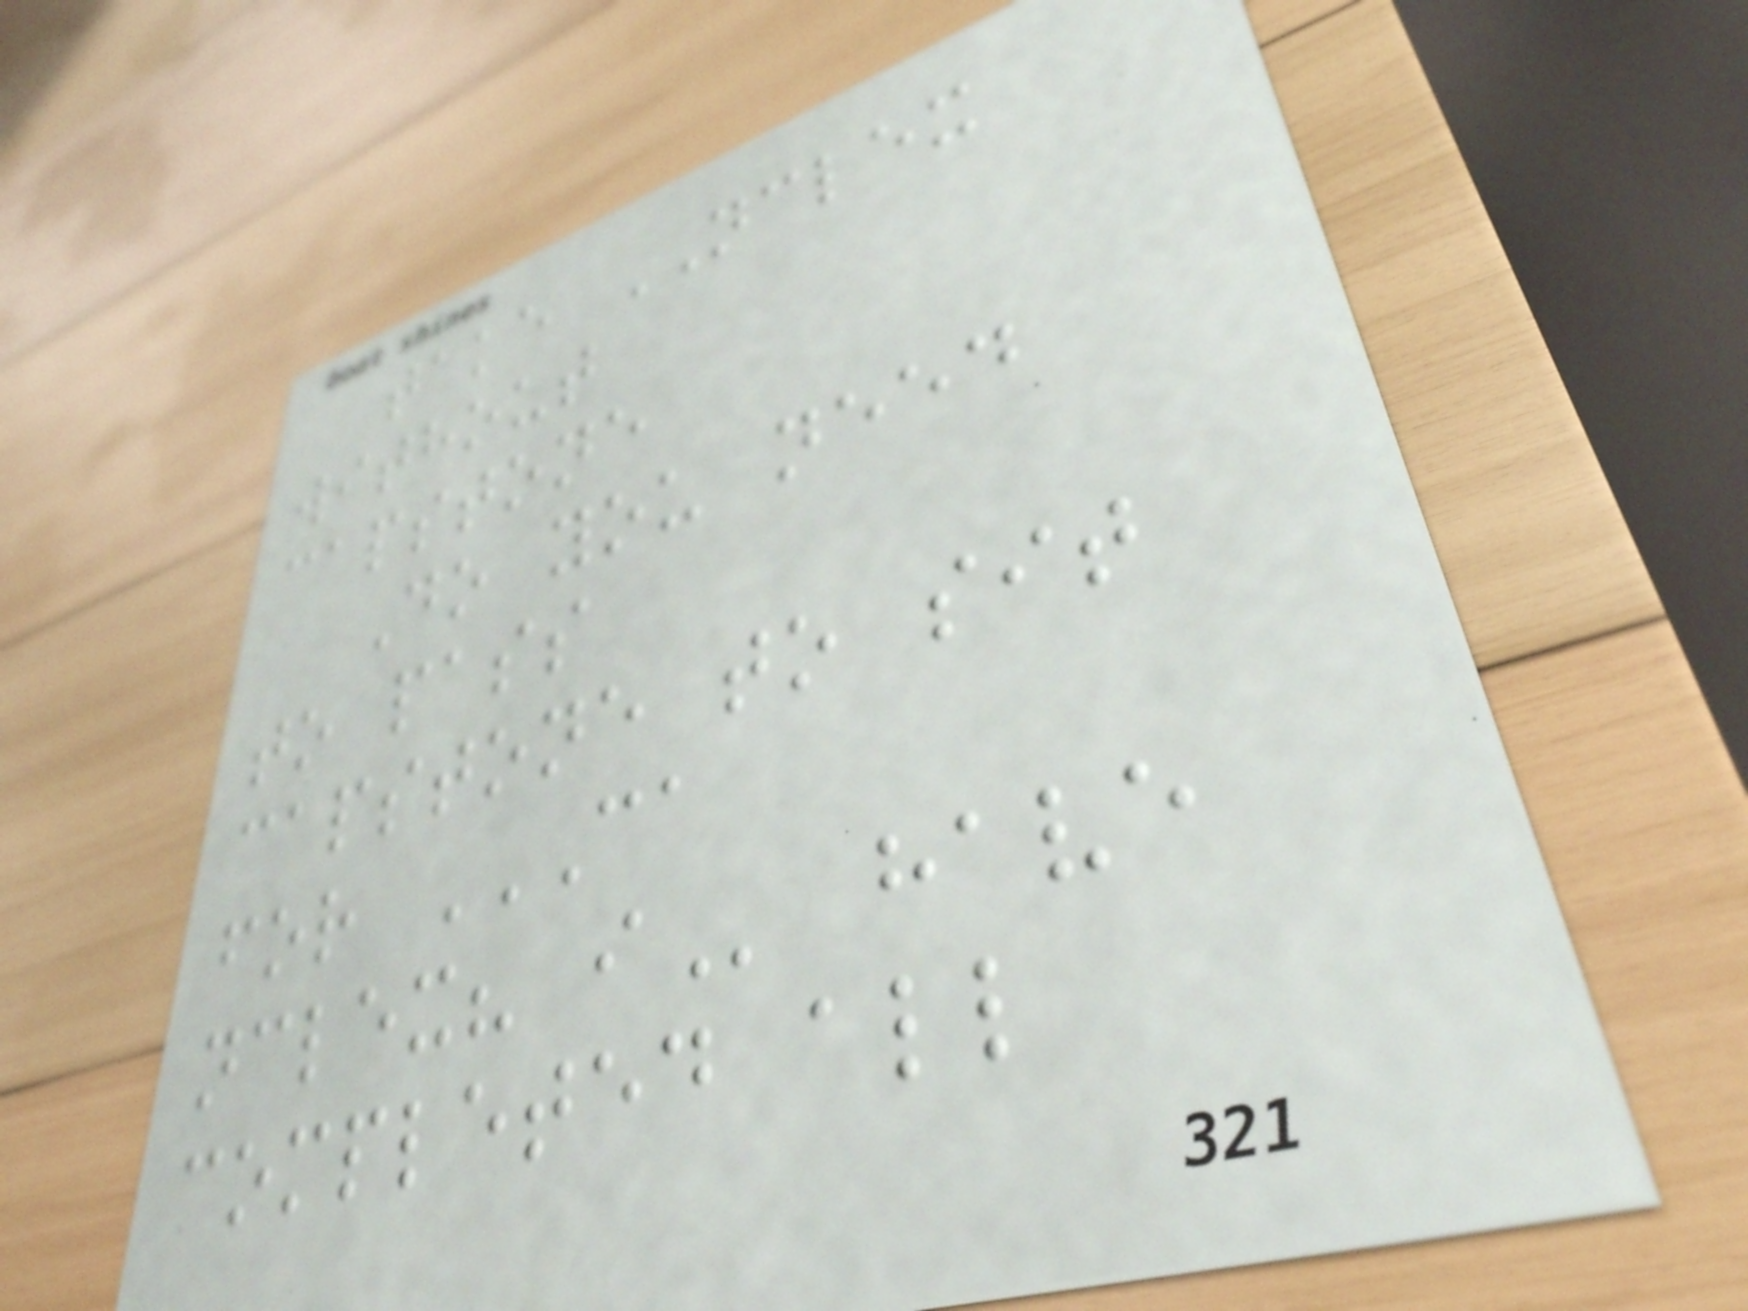take NCLEX
without
capstone
Do you need
to pass
capstone to sit
for CA
NCLEX? I have
completed all
